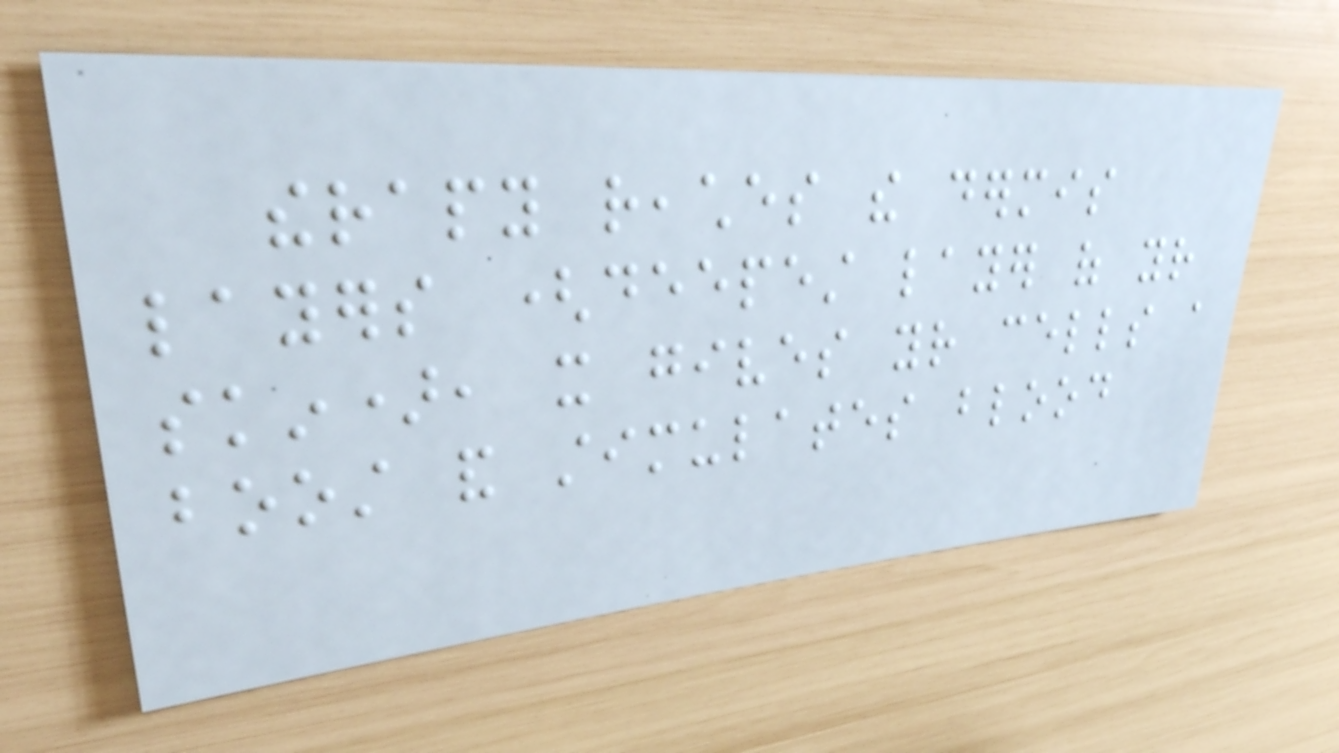therapy reaches the dermis
layers (deepest layer of your
skin), it gives your cells a
boost and stimulates blood
